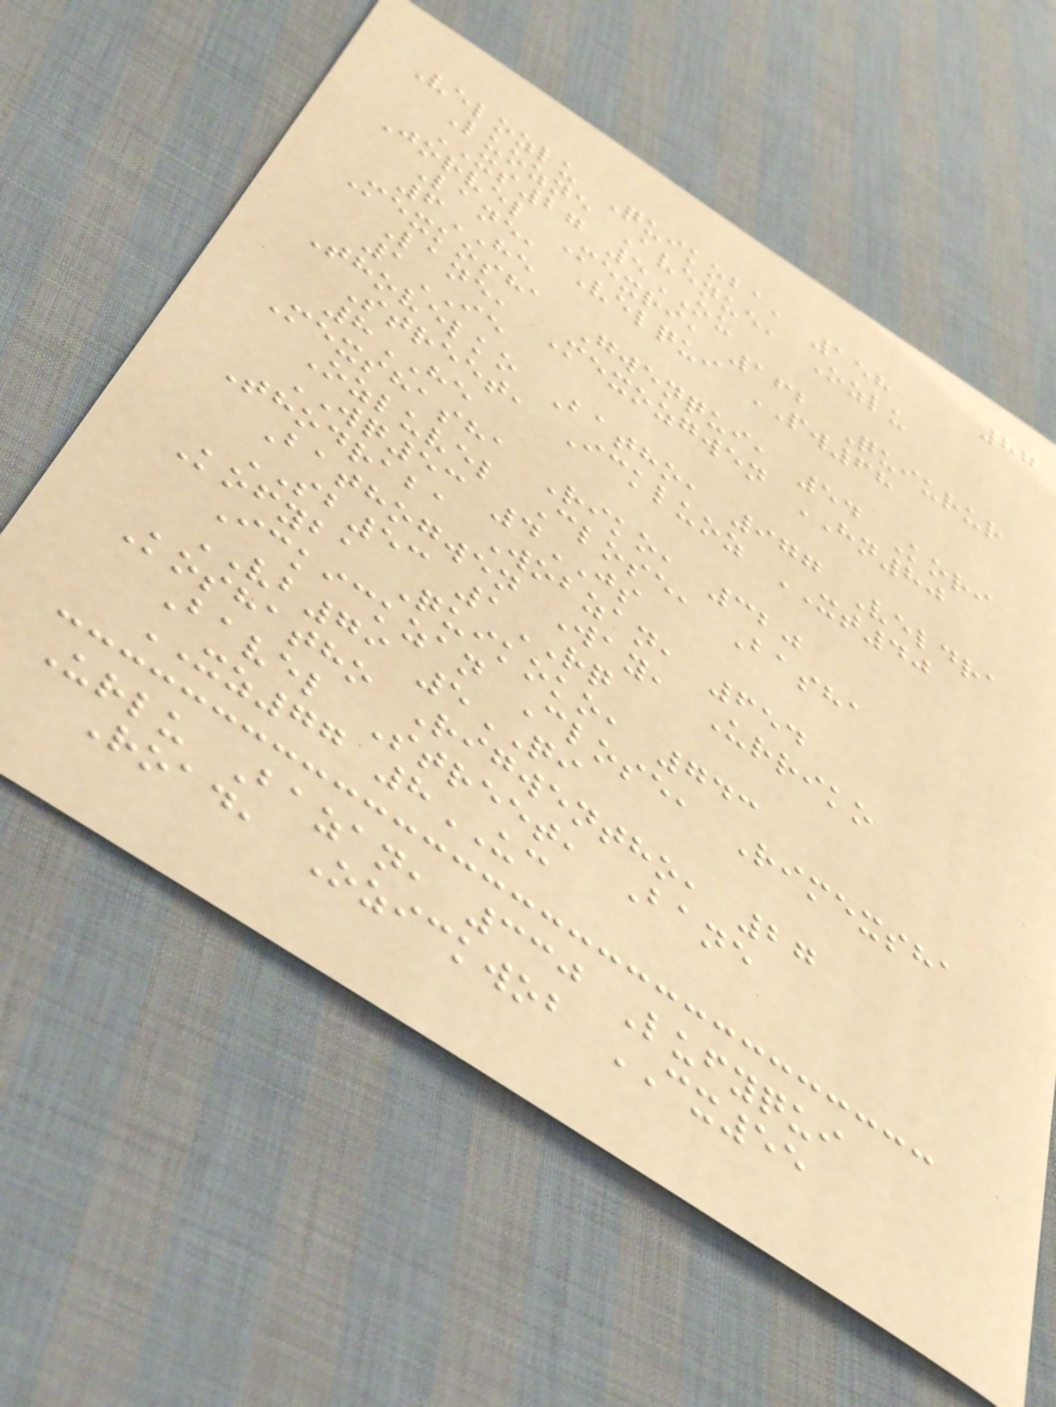87
Velozlu Quikoba, 158
Luozne Avenue, Ozlu
XS27 5OU
Jorvel Mexri, 162 Quiurur
Lane, Velqui PW68
6HE
Mexkosha Gwenqui, 54 Kori
Lane, Mexozgwen HN80
1IE
Thovelko Batho, 977 Veldra
Street, Ickluoz XT40
8HE
Mexshasha Riko, 320
Ozluvel Close, Basha
WQ53 4JS
Thodraba Wobzan, 654
Bathogwen Way, Urriko
SB53 1RQ
Kofyba Quikoko, 743
Ickickzan Close, Rimexsha
VB79 5QI
Koshatho Rigwentho, 27
Bavel Street, Bane
XZ77 8UC
Urlu Bazan, 330 Lufyqui
Road, Ozickwob CX55
